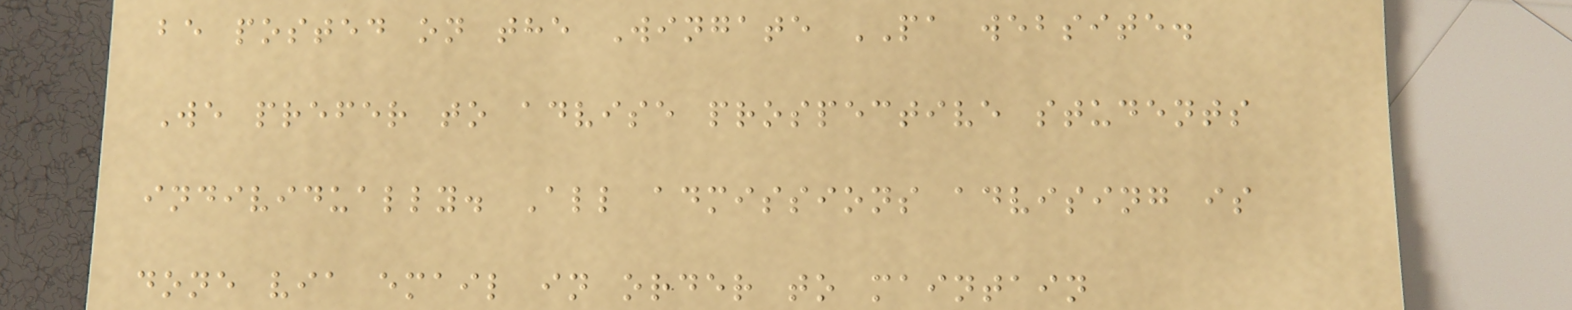be posted on the Wingate PA website.
We prefer to advise prospective students
individually. All admissions advising is
done via email in order to maintain
